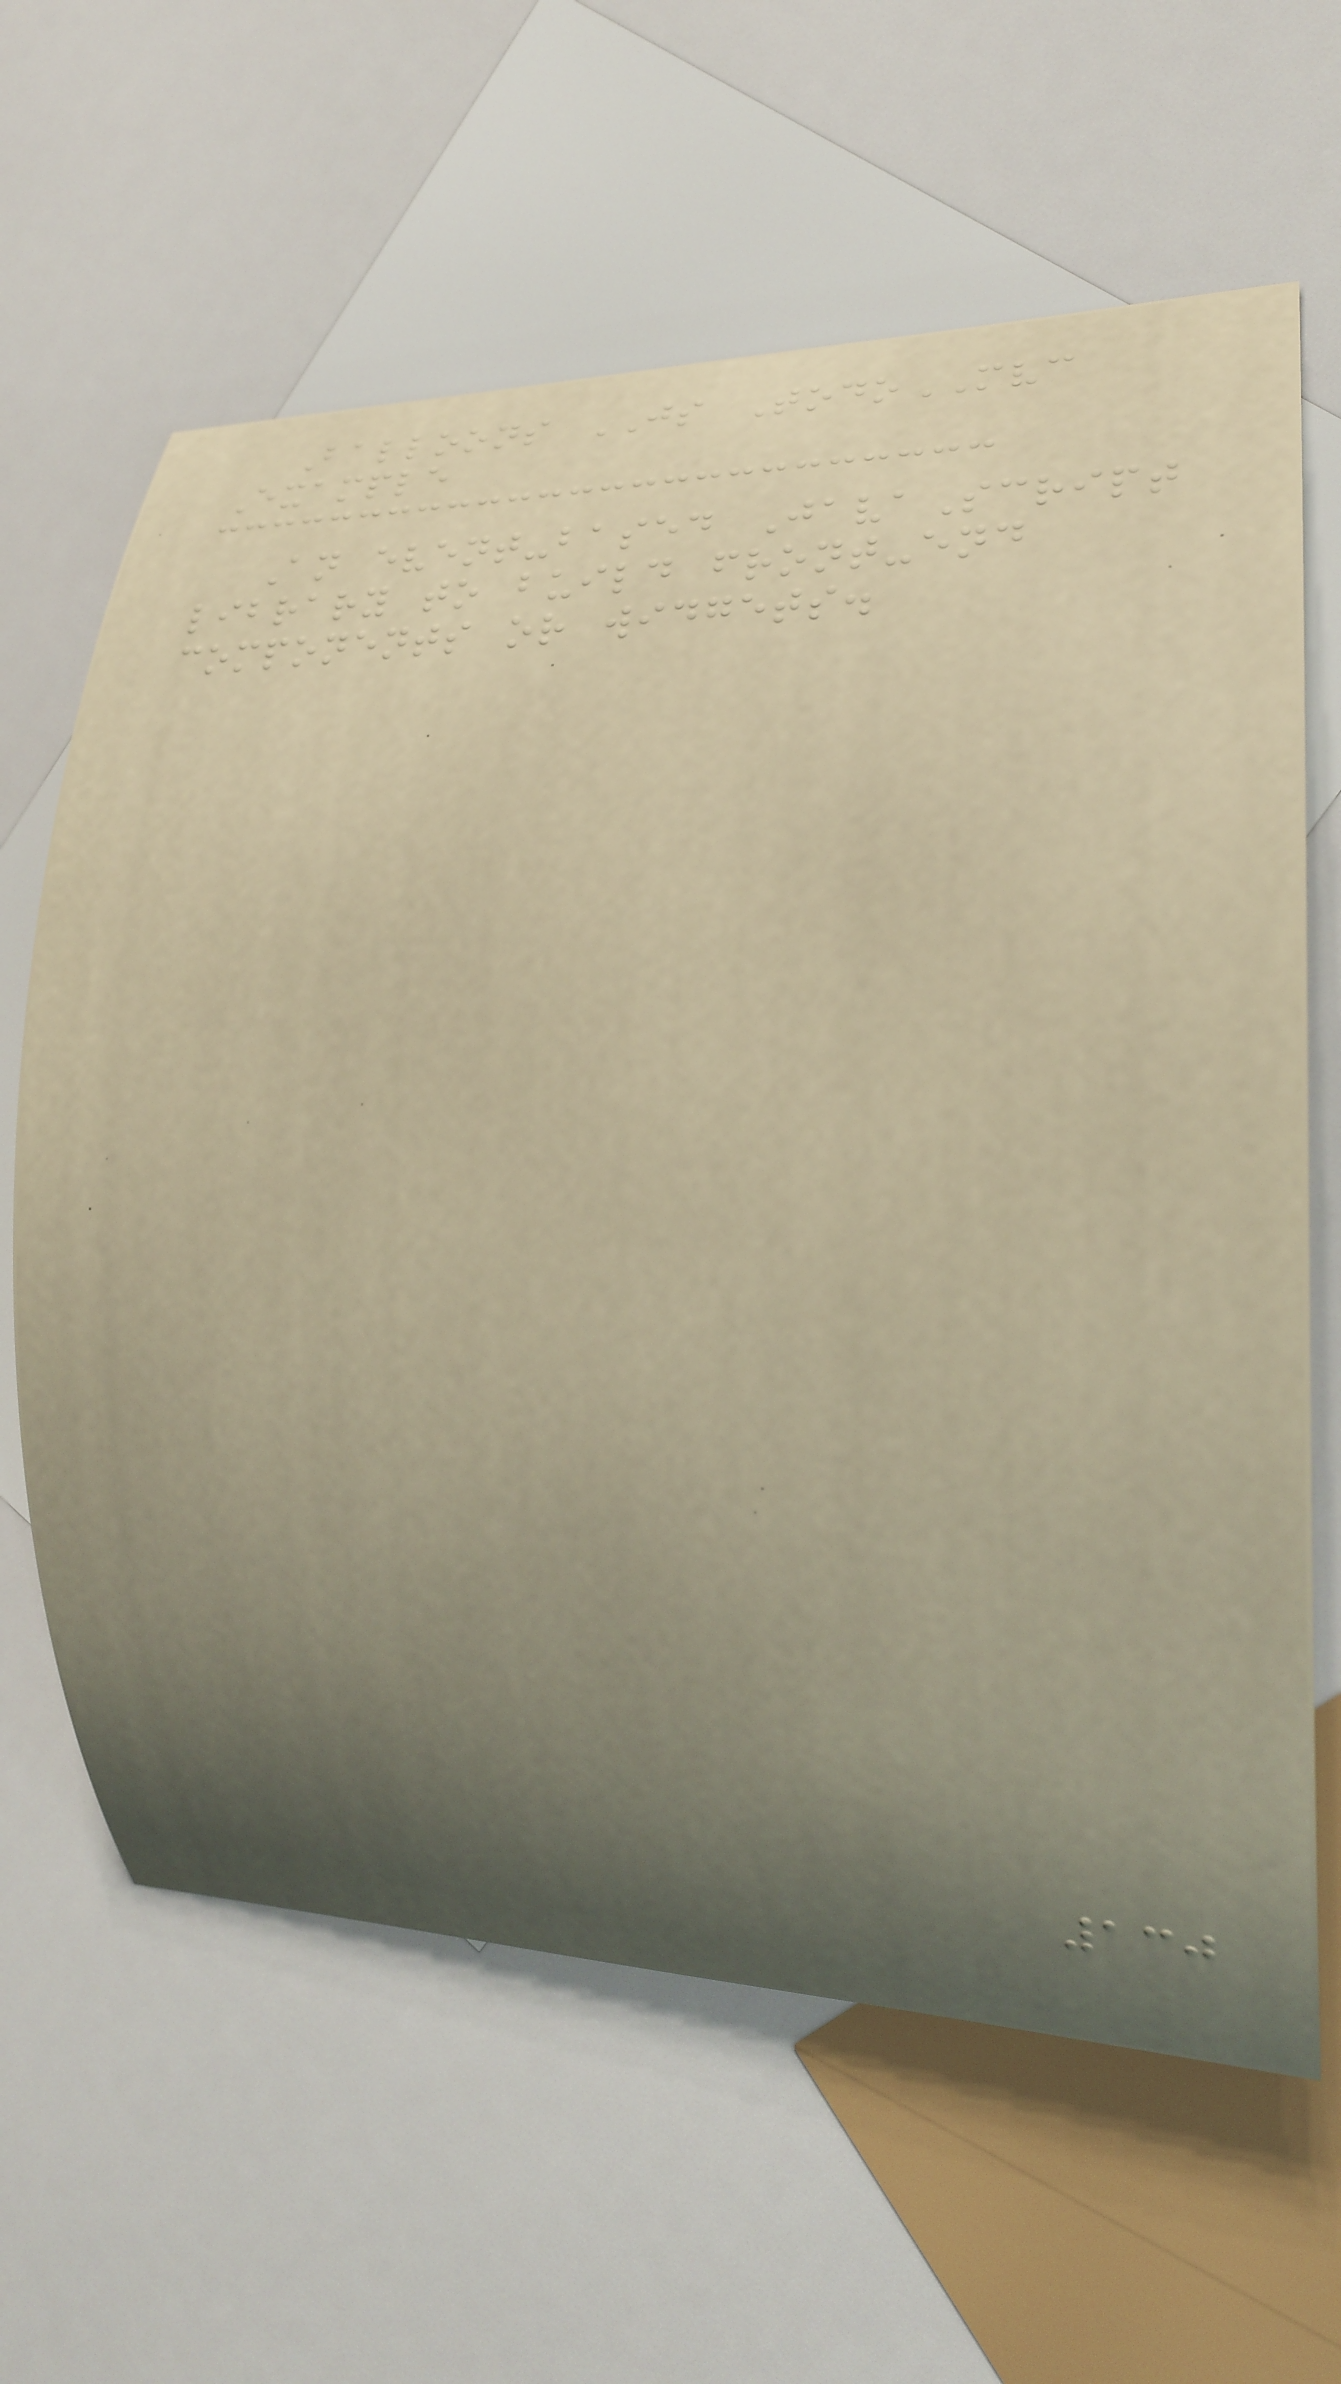Balloons JS TodoMVC
Example
An event-based JavaScript
library to build front-end
components or widgets.
130
